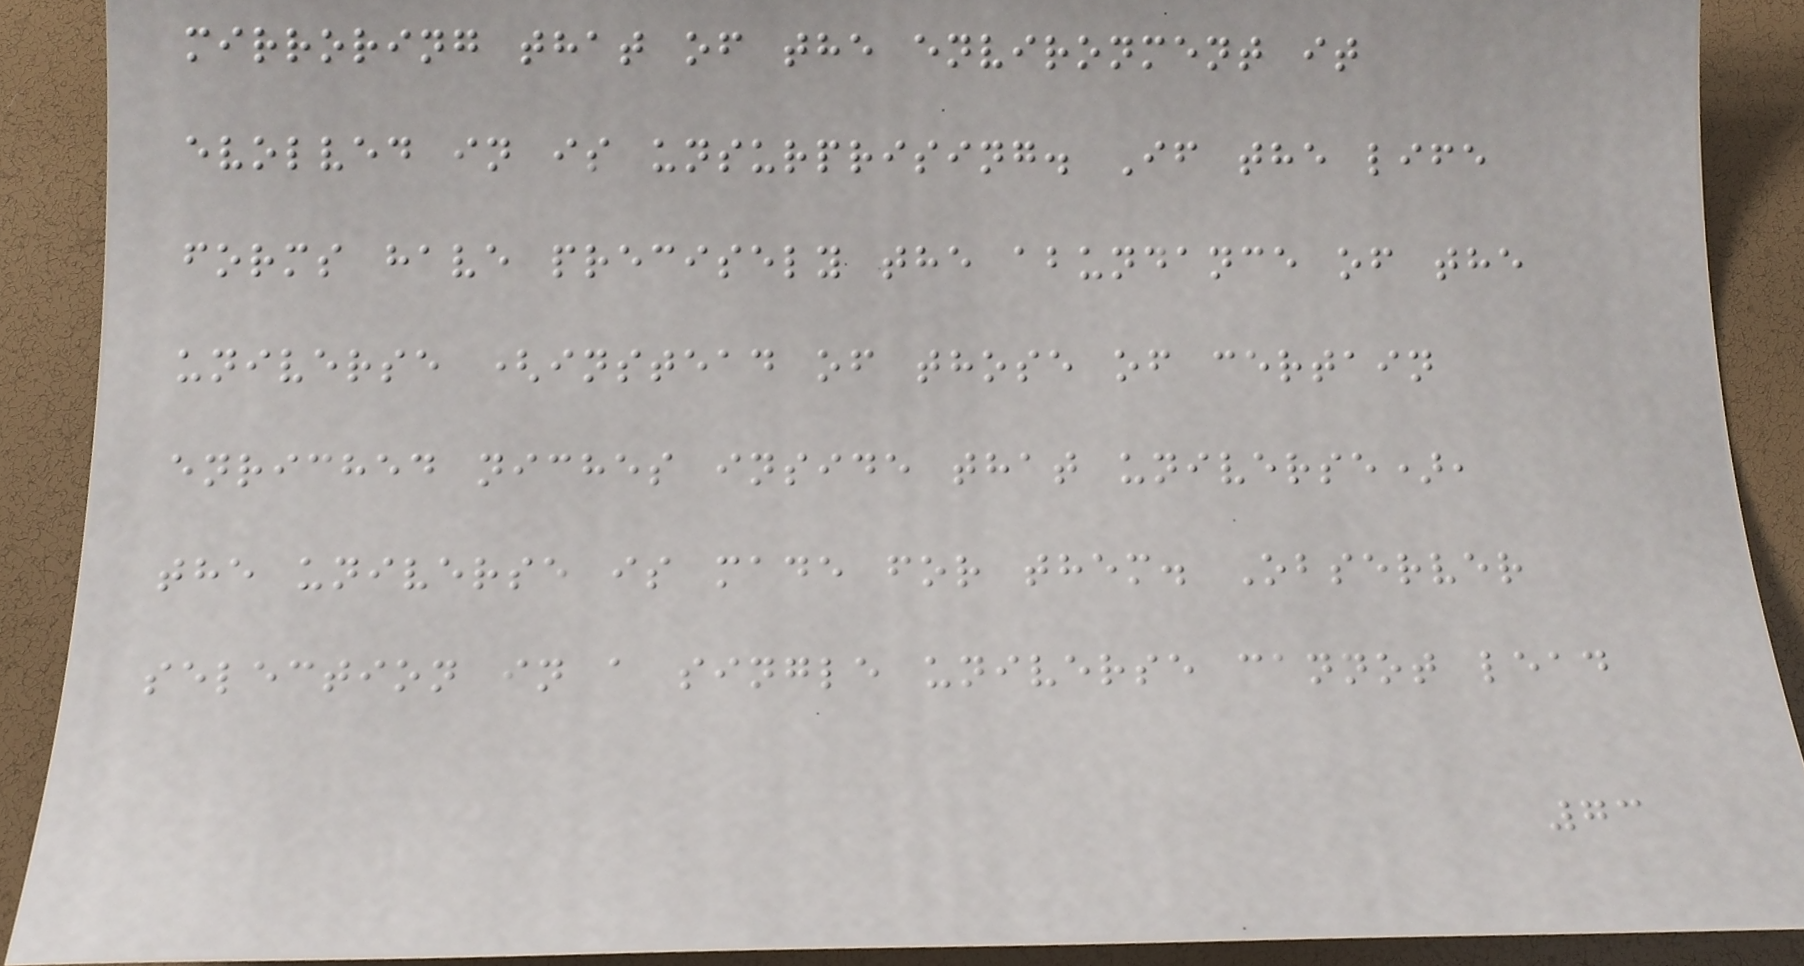mirroring that of the environment it
evolved in is unsurprising. If the life
forms have precisely the abundance of the
universe (instead of those of certain
enriched niches inside that universe),
the universe is made for them. Observer
selection in a single universe cannot lead
73
